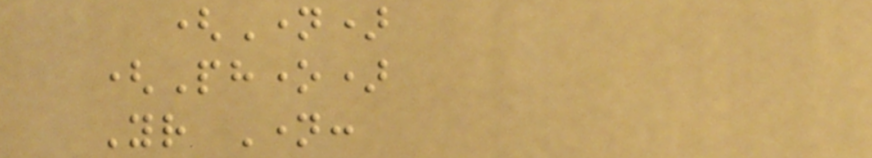(Name)
(Phone)
Your Name:
